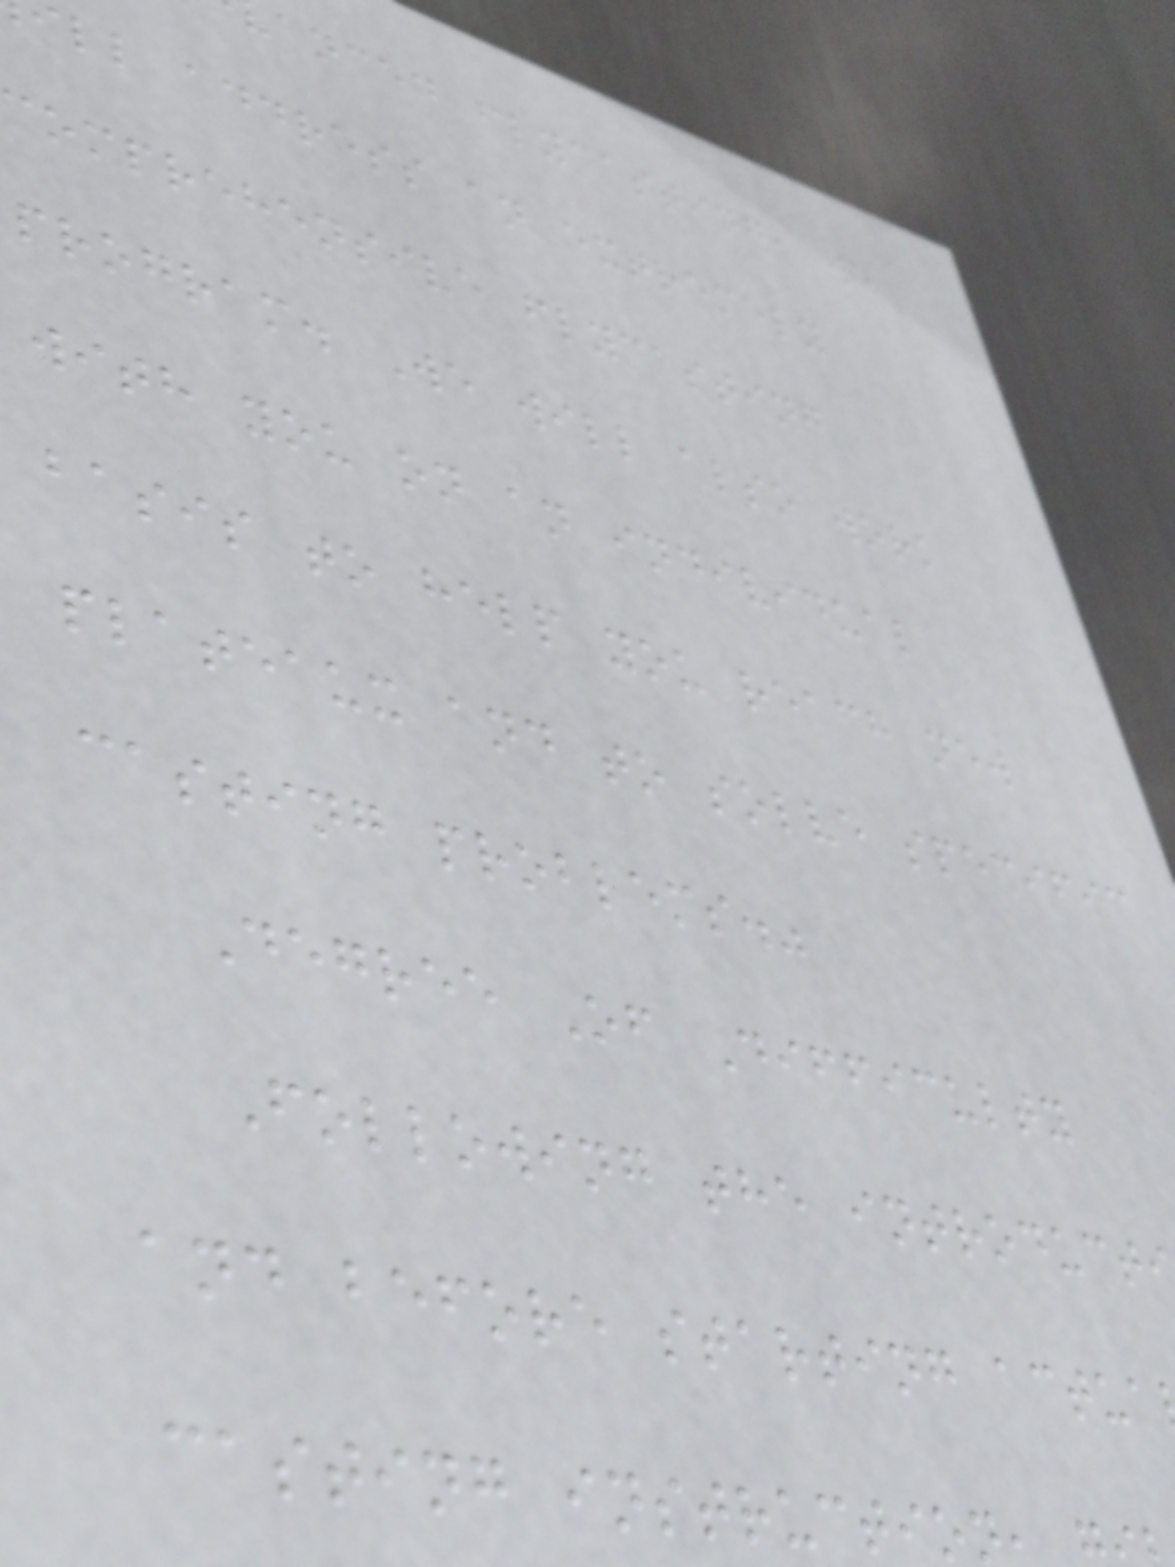anced flycasting, we
ll address an extremely
comprehensive flycasting
program. We will also work
with you on an individual
basis to help you reach new
plateaux and to solve specific
casting problems."
Degree Of Difficulty
Following the introduct
and before starting actua
casting instruction
